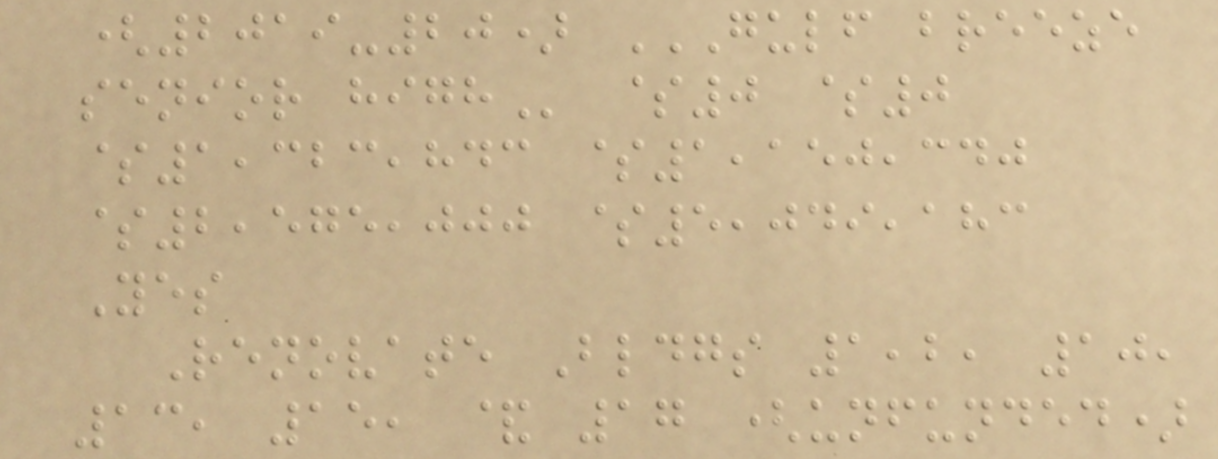(2019-20) GULF BREEZE
SENIOR HIGH $0 $0
$1,323,843 $1,150,340
$2,575,000 $5,049,183
Yes
Renovate Bldgs 1,2, 10,
13, 15, & 17 (unfunded)
